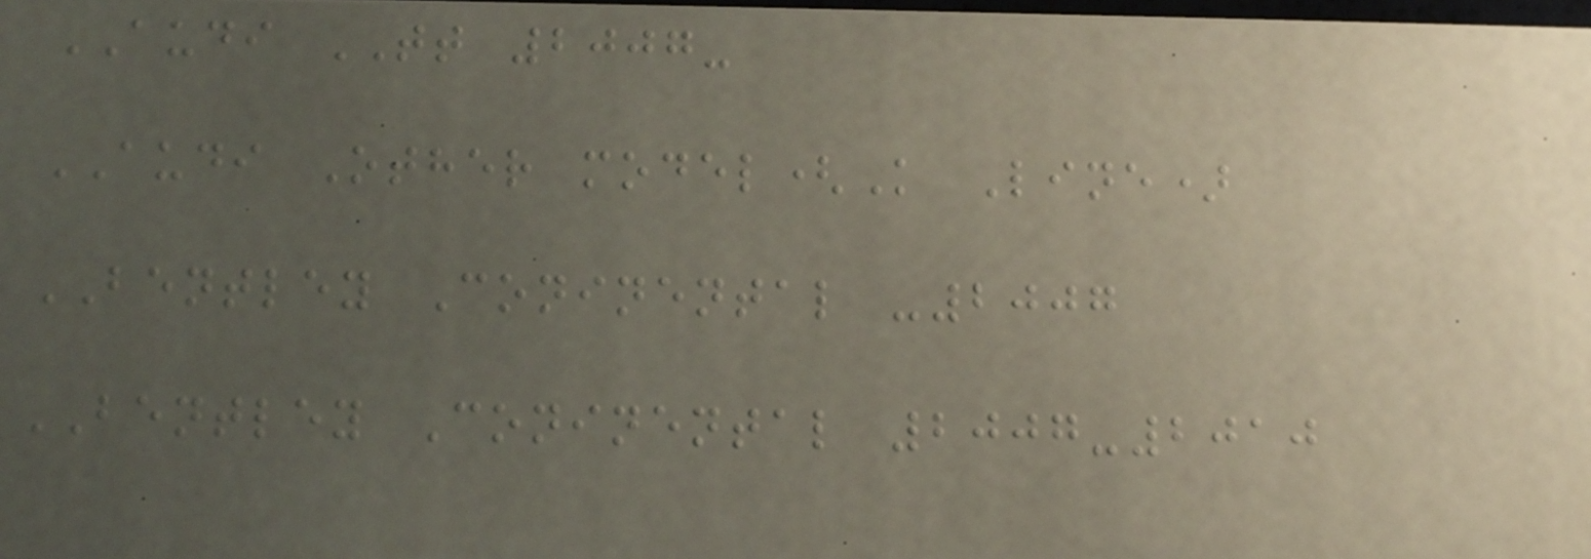AUDI TT 2007-
AUDI Other model(K Line)
BENTLEY Coninental -2007
BENTLEY Coninental 2007-2010
